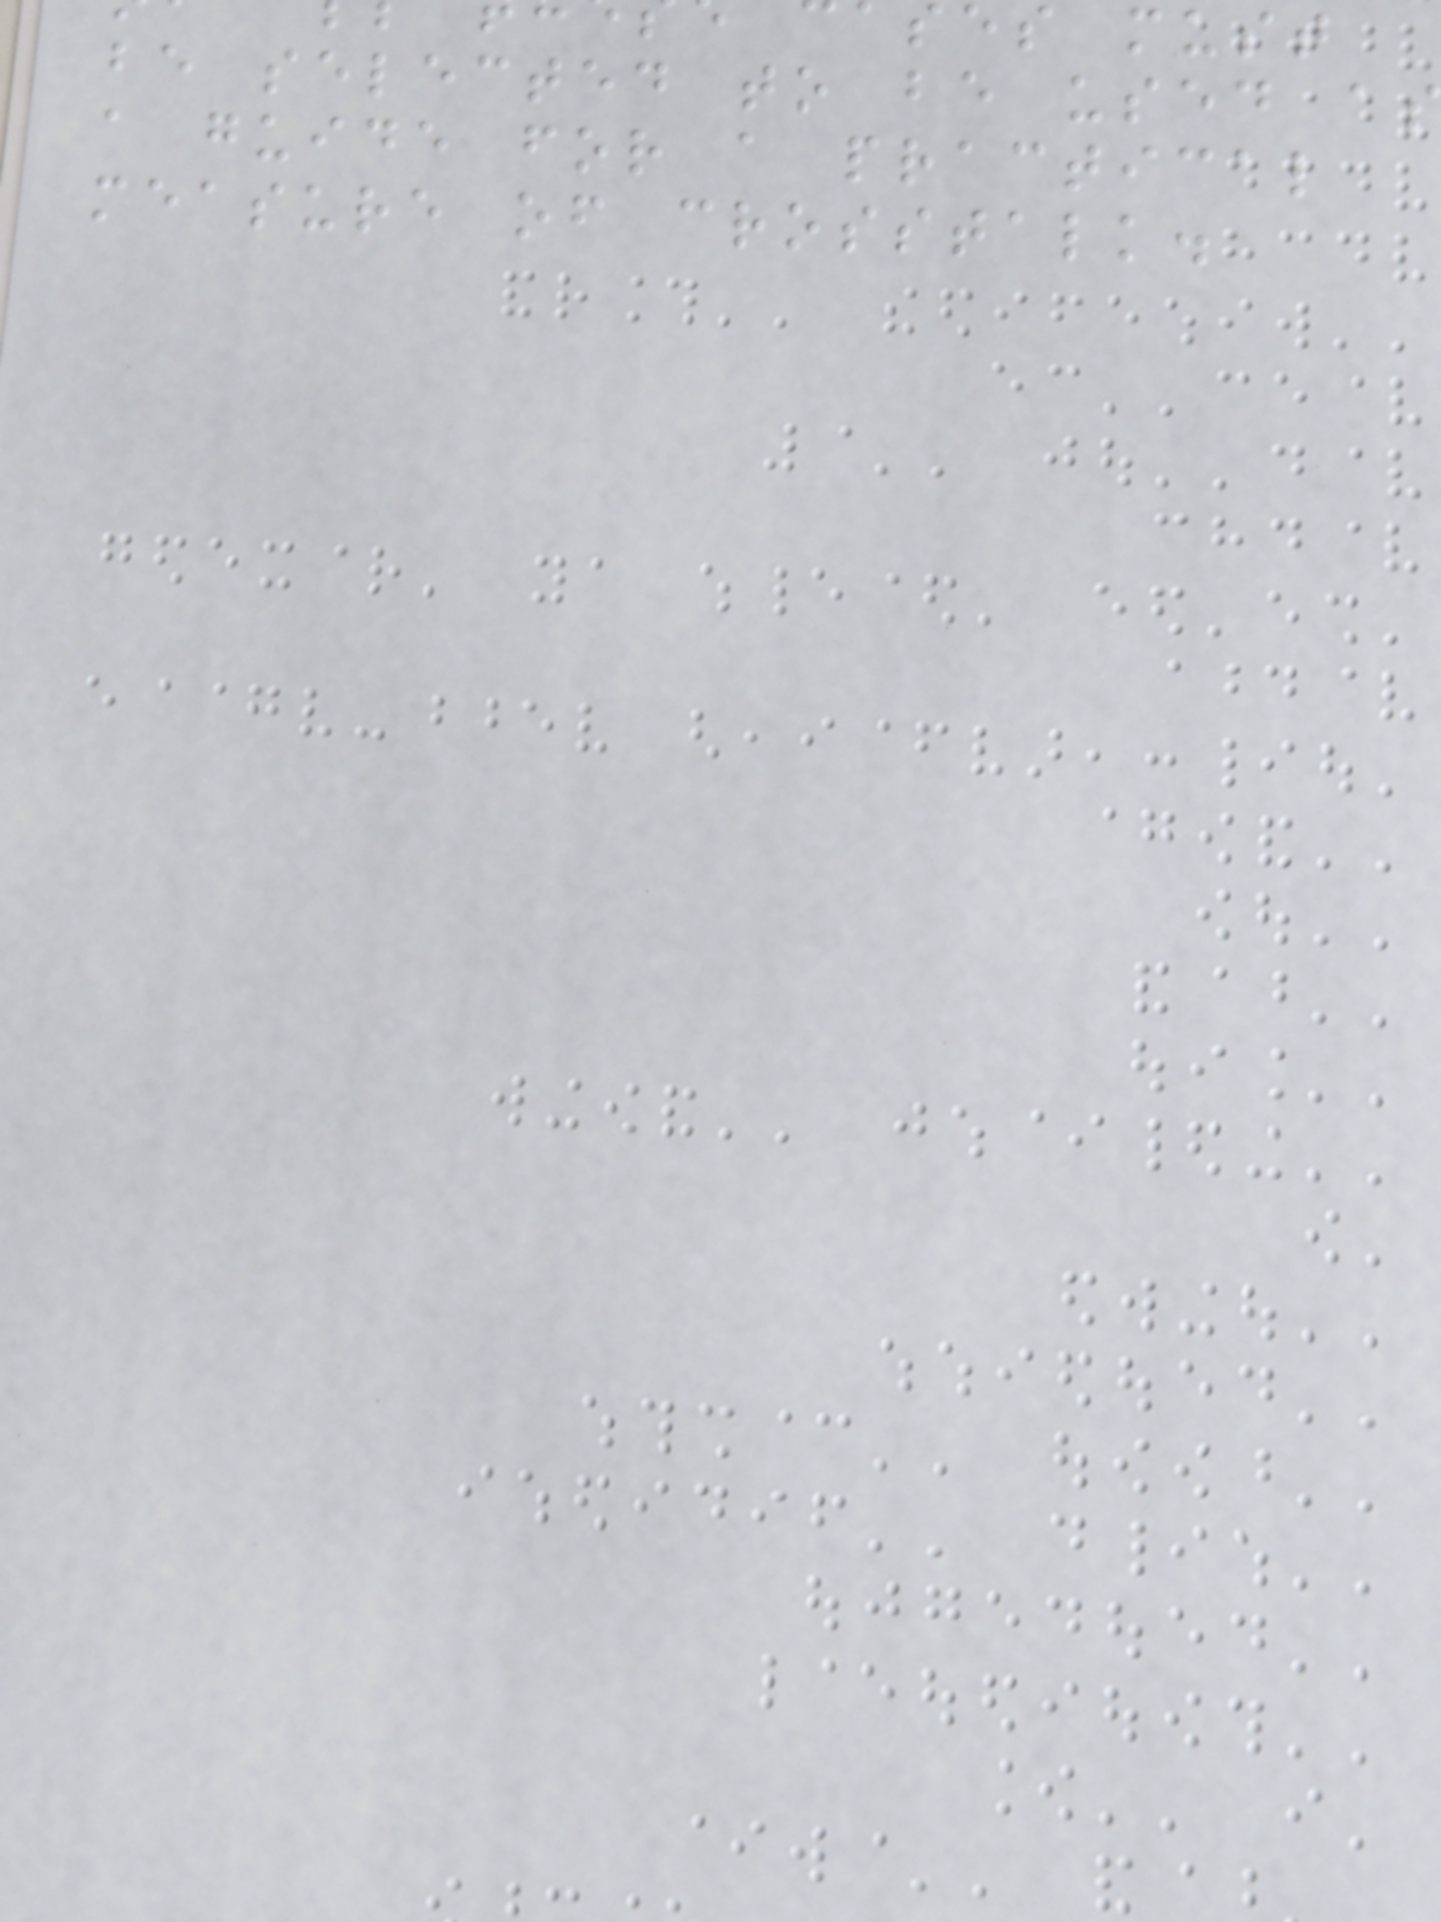es must
be selected to be used as
a guide for a practical
measure of crosstalk.
